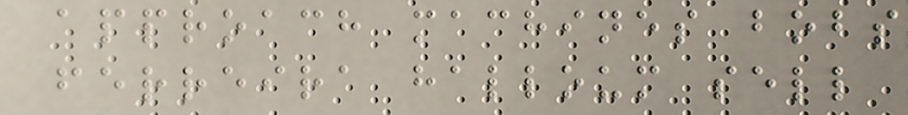approach machines bobs
ferreira halloum sell
